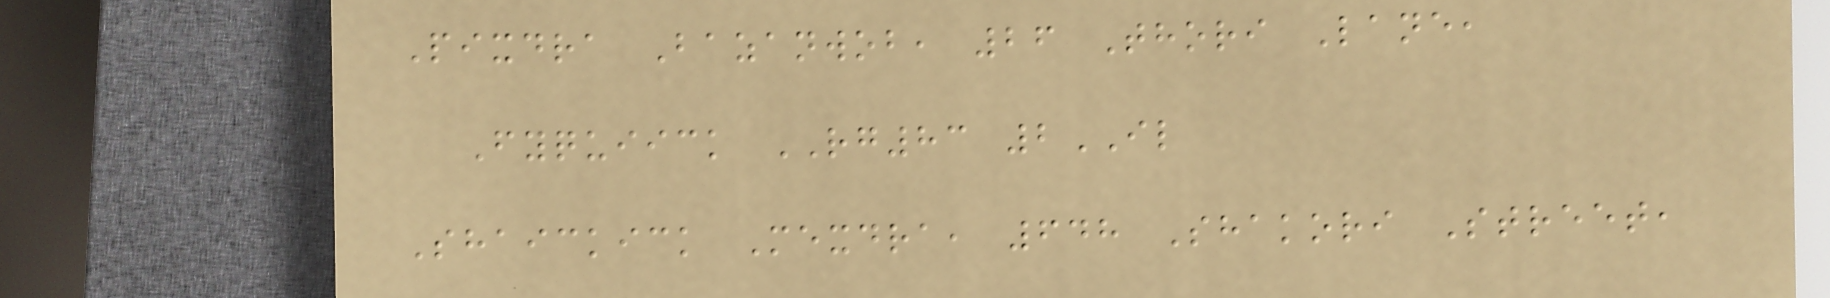Pixdra Bazanwob, 26 Thori Lane,
Fyquiick RG83 2IL
Shaickick Mexdra, 648 Shakori Street,
